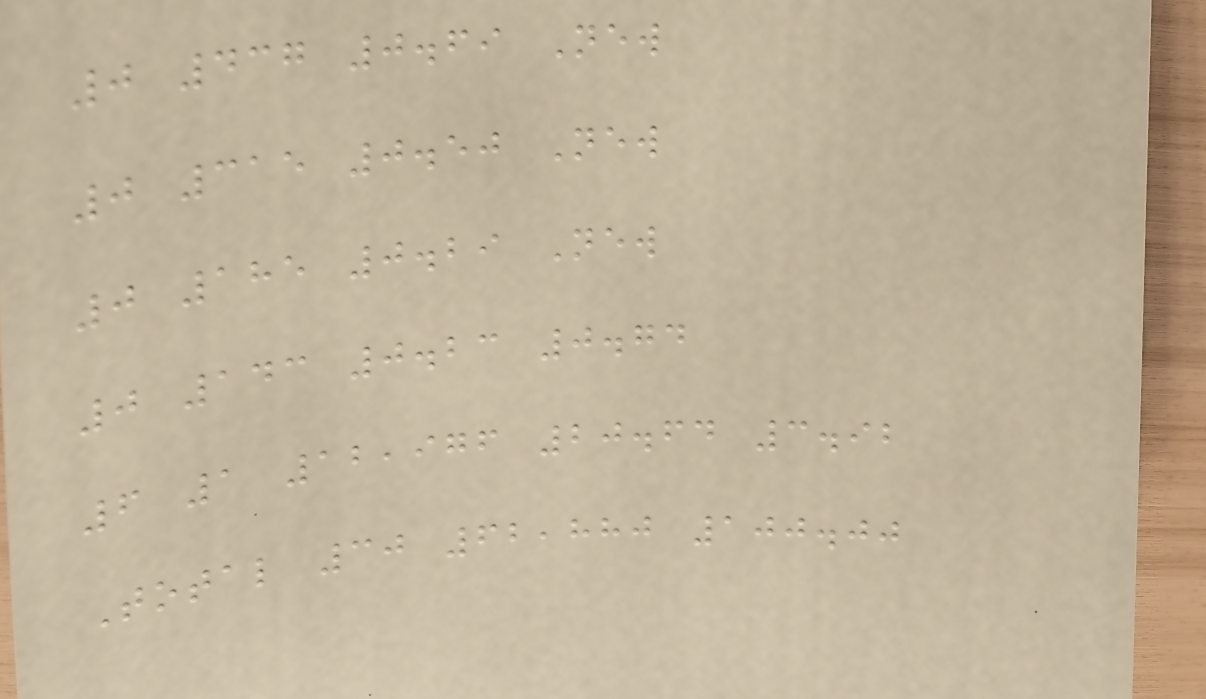0 437 0.69 New
0 315 0.50 New
0 185 0.29 New
0 143 0.23 0.74
6 1 12,976 20.64 3.92
Total 30 62,880 100.00
